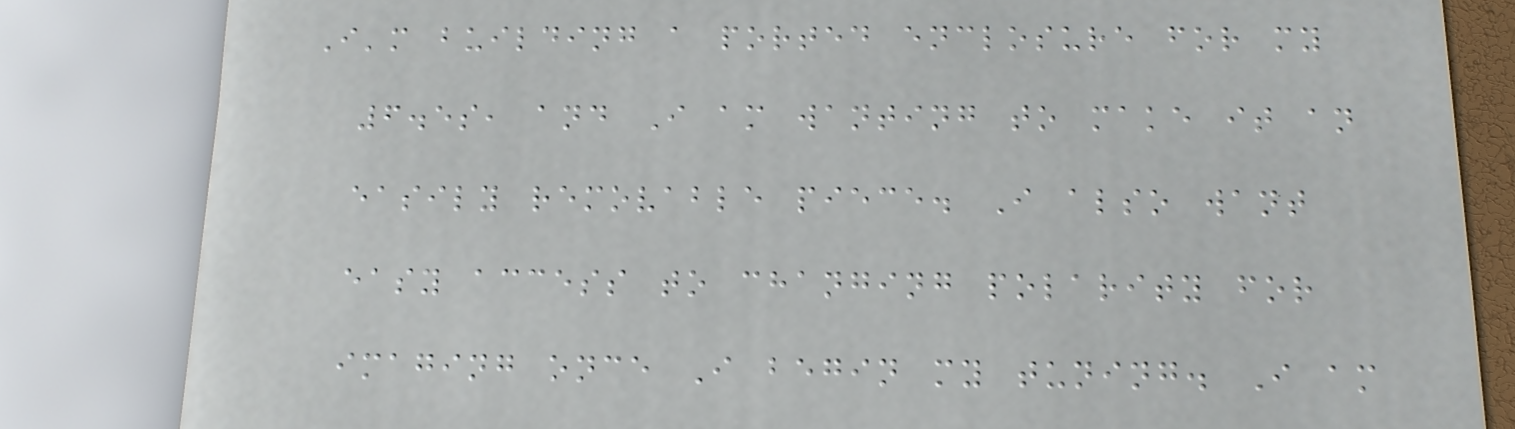I'm building a ported enclosure for my
6.5s, and I am wanting to make it an
easily removable piece. I also want
easy access to changing polarity for
imaging once I begin my tuning. I am
